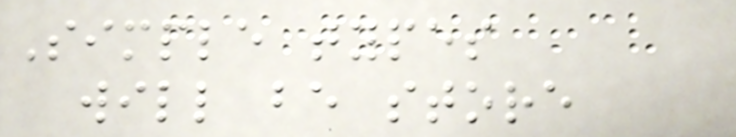Simple types
will be store
